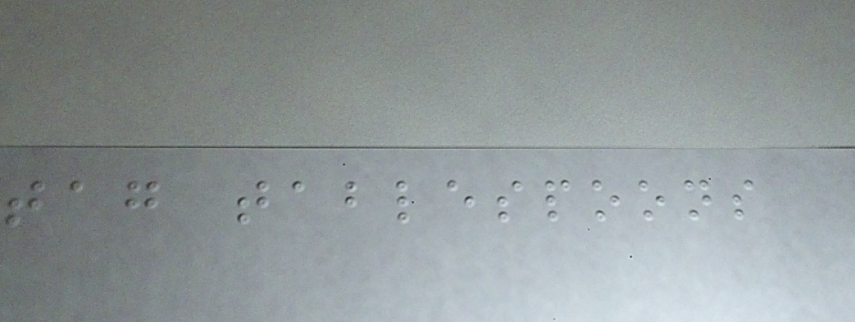tag tablespoons
